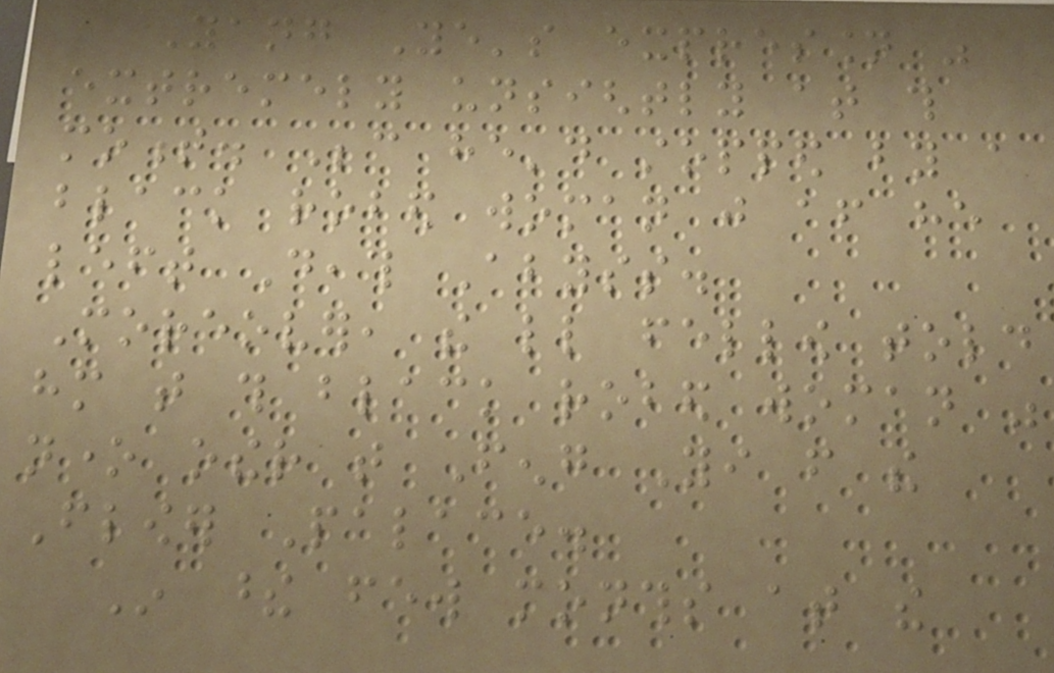Yang Ye's expression was
extremely unsightly at this
moment. Because he'd stopped by a
black robed woman just after he
left Death Abyss.
Moreover, the little fellow told
him that this black robed woman was
none other that Feng Yi from the
Flower Palace.
In these few months at the
